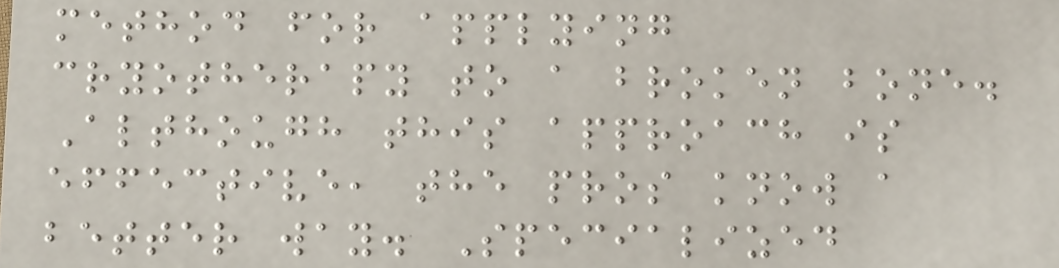method for applying
cryotherapy to a broken bone.
Although this approach is
effective, the pros know a
better way. Specialized
